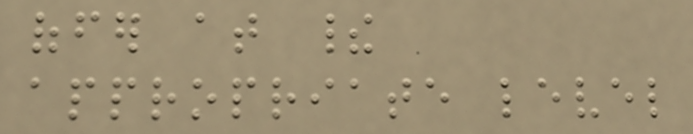offer at their
appropriate level
